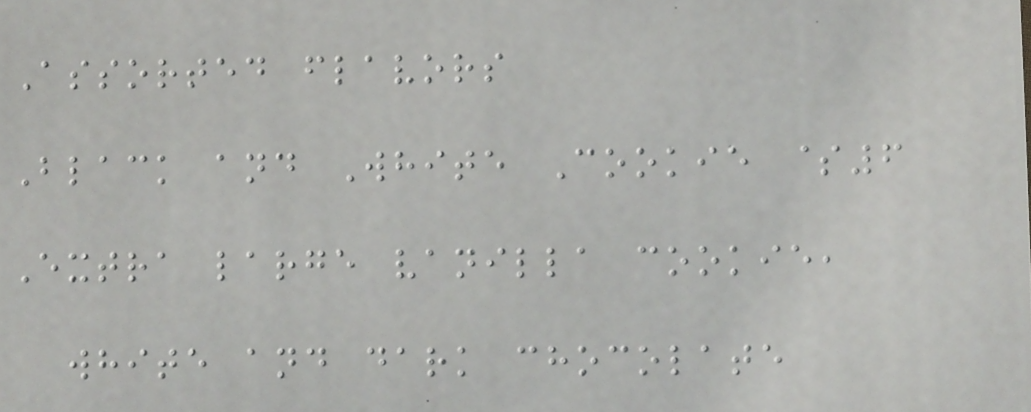Assorted flavors
Black and White Cookie $6
Extra large vanilla cookie,
white and dark chocolate
